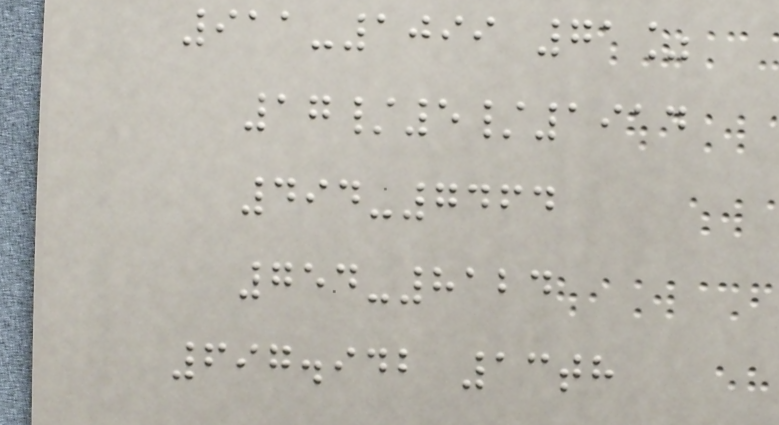911-1099 71%
17/5/1914
494-7464
754-8124
697.942 13th
